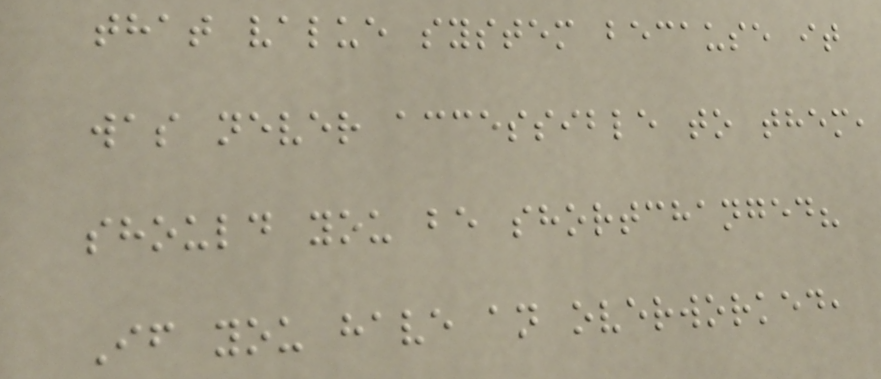that value system because it
was never accessible to them,
should you be shortchanged?
If you have an overworked,
